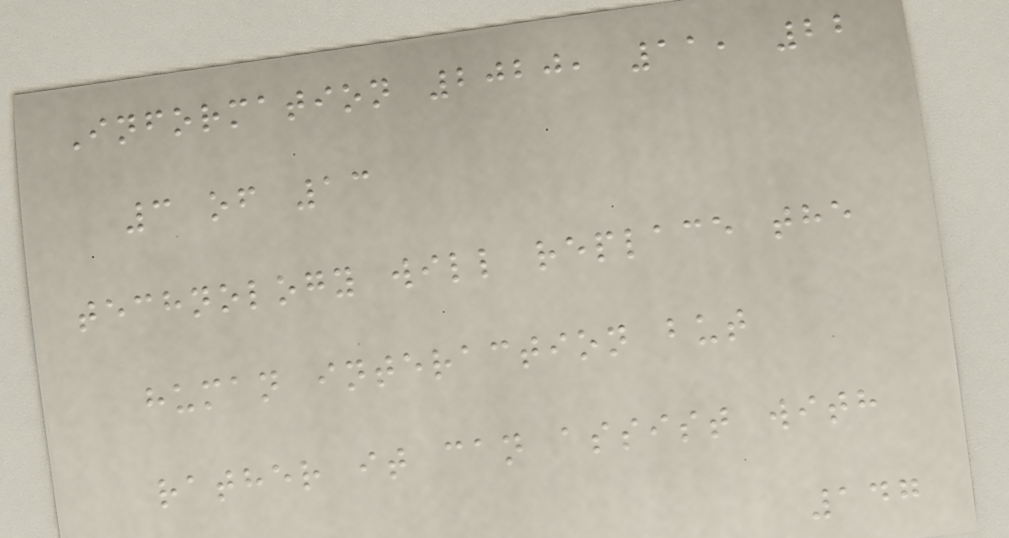Information 2020, 11, 22
3 of 13
technology will replace the
human interaction but
rather it can assist with
147
